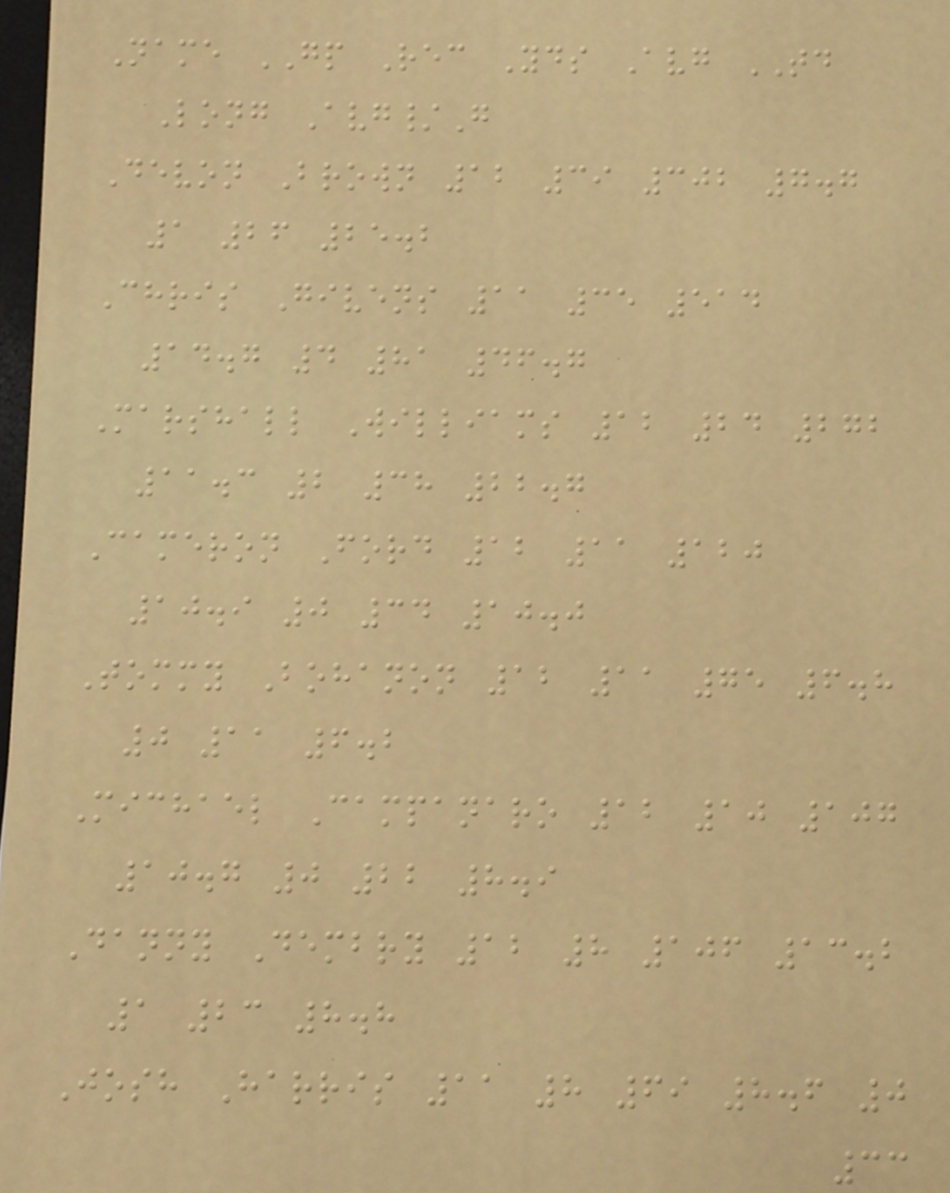Name GP Rec Yds Avg TD
Long Avg/G
Devon Brown 12 39 302 7.7
1 26 25.2
Chris Givens 11 35 514
14.7 4 81 46.7
Marshall Williams 12 24 272
11.3 2 38 22.7
Cameron Ford 12 11 120
10.9 0 34 10.0
Tommy Bohanon 12 11 75 6.8
0 11 6.2
Michael Campanaro 12 10 107
10.7 0 22 8.9
Danny Dembry 12 8 106 13.2
1 23 8.8
Josh Harris 11 8 69 8.6 0
33
